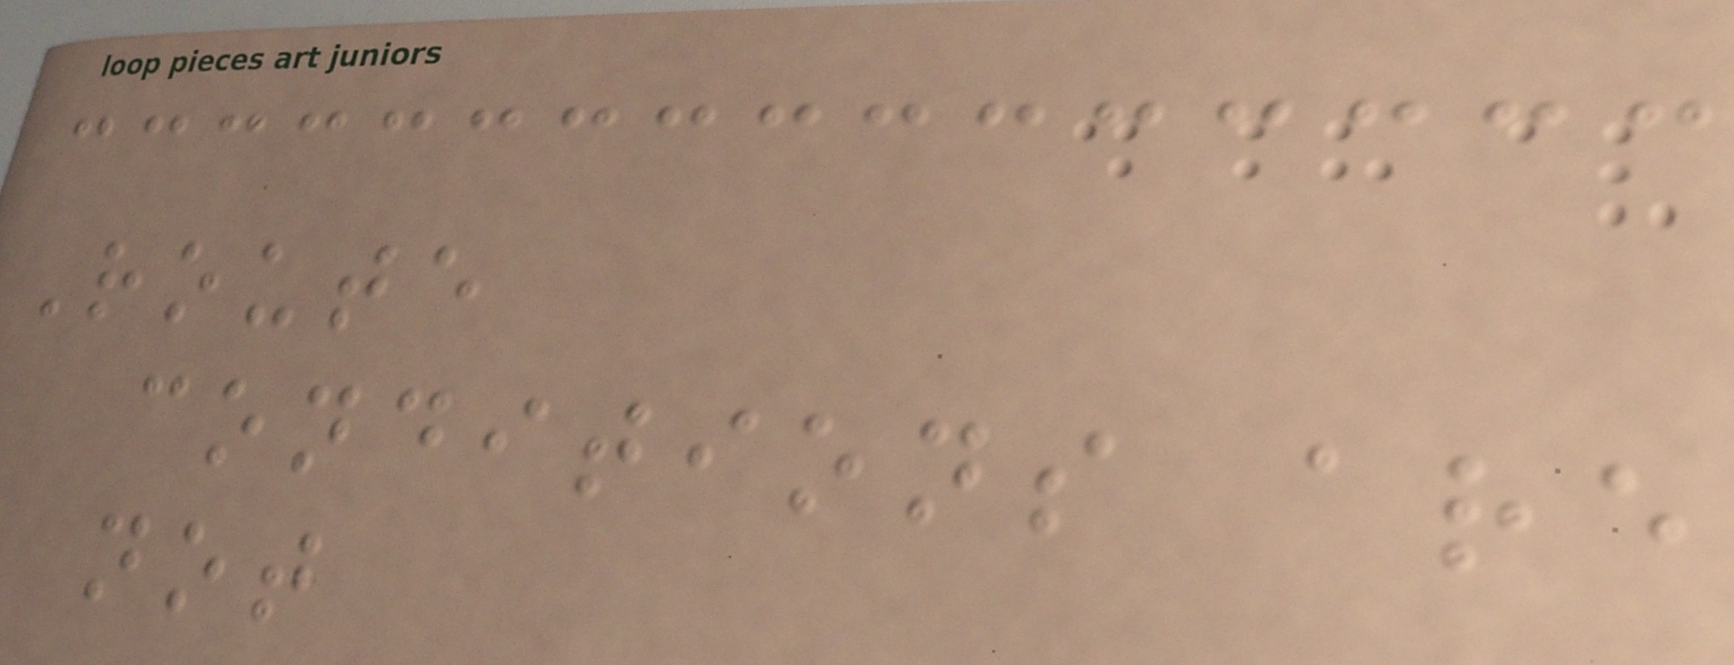Route
conditions are
not
